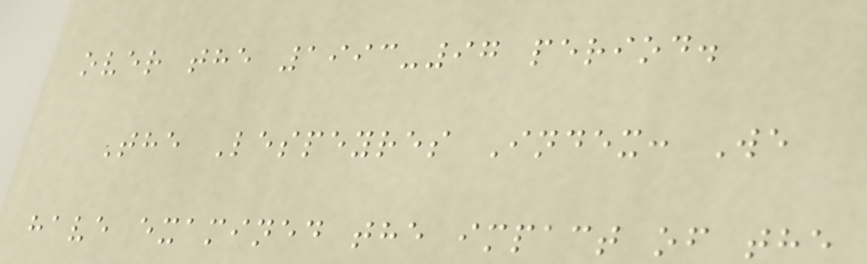over the 1993-97 period.
The Lespeyres Index: We
have examined the impact of the
